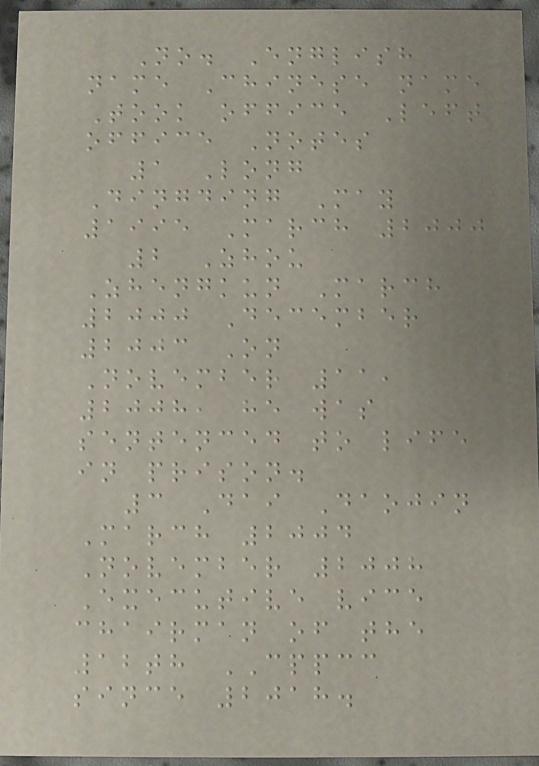No. English
name Chinese name
Took office Left
office Notes
1 Long
Dingding May
1995 March 2000
2 Zhou
Zhengkun March
2000 December
2003 On
November 11,
2008, he was
sentenced to life
in prison.
3 Dai Daojin
March 2004
November 2008
Executive vice
chairman of the
12th CPPCC
since 2018.
